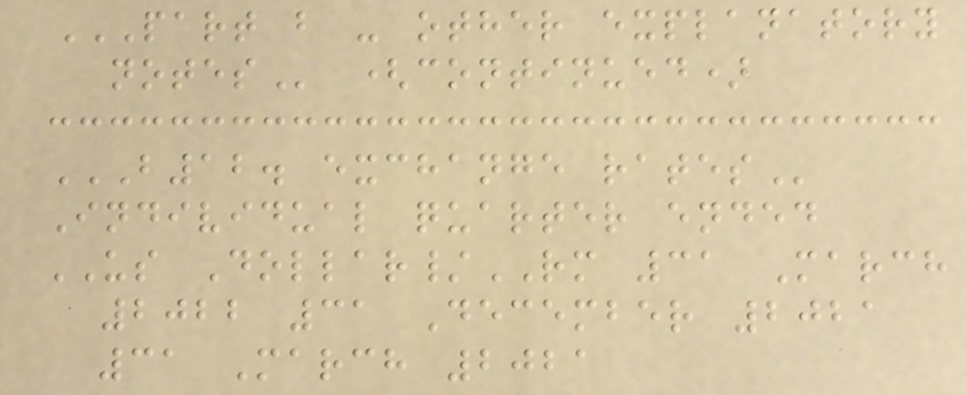PART B - OTHER EXPLANATORY
NOTES (continued)
B12. EXCHANGE RATES
Individual quarter ended
US Dollar/RM 31 March
2022 31 December 2021
31 March 2021
